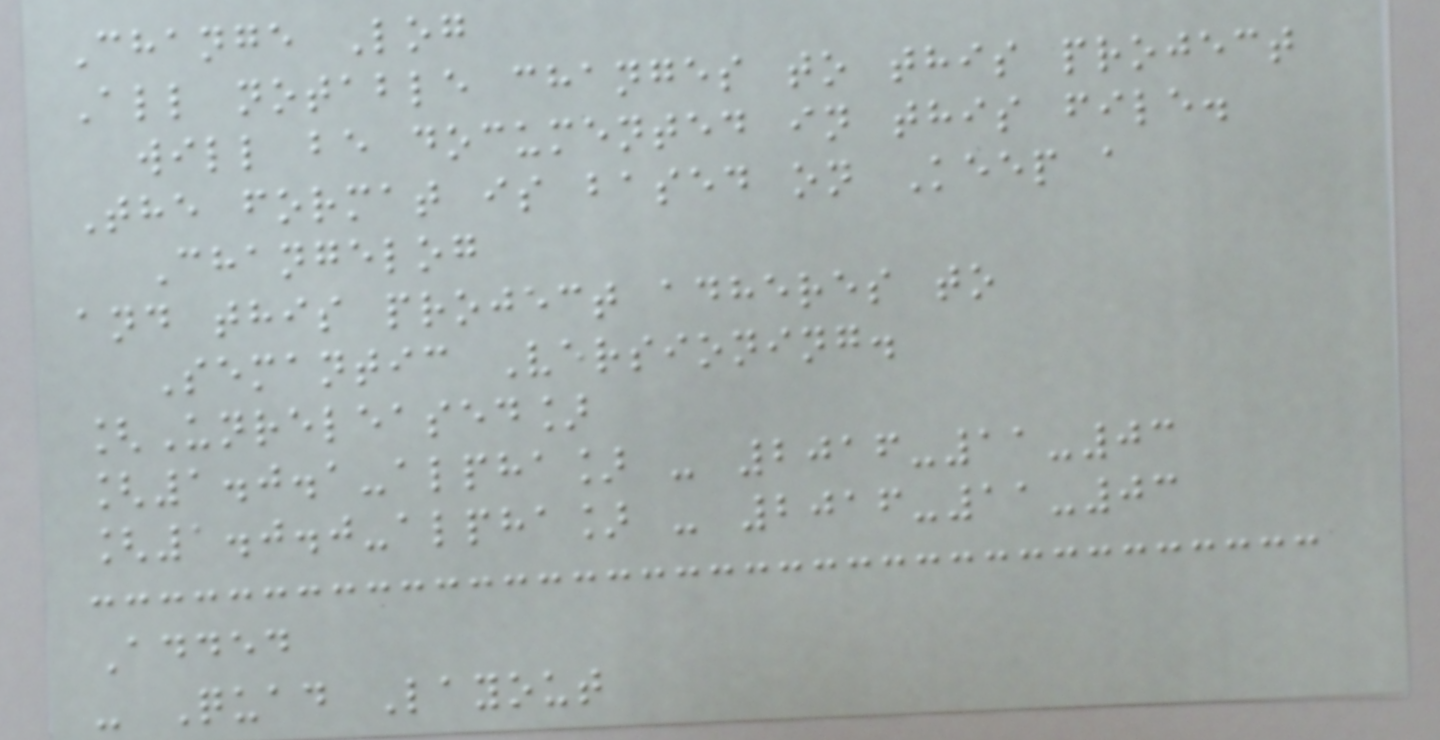Change Log
All notable changes to this project
will be documented in this file.
The format is based on Keep a
Changelog
and this project adheres to
Semantic Versioning.
[Unreleased]
[1.0.1-alpha] - 2016-11-03
[1.0.0-alpha] - 2016-11-03
Added
- Quad Layout
